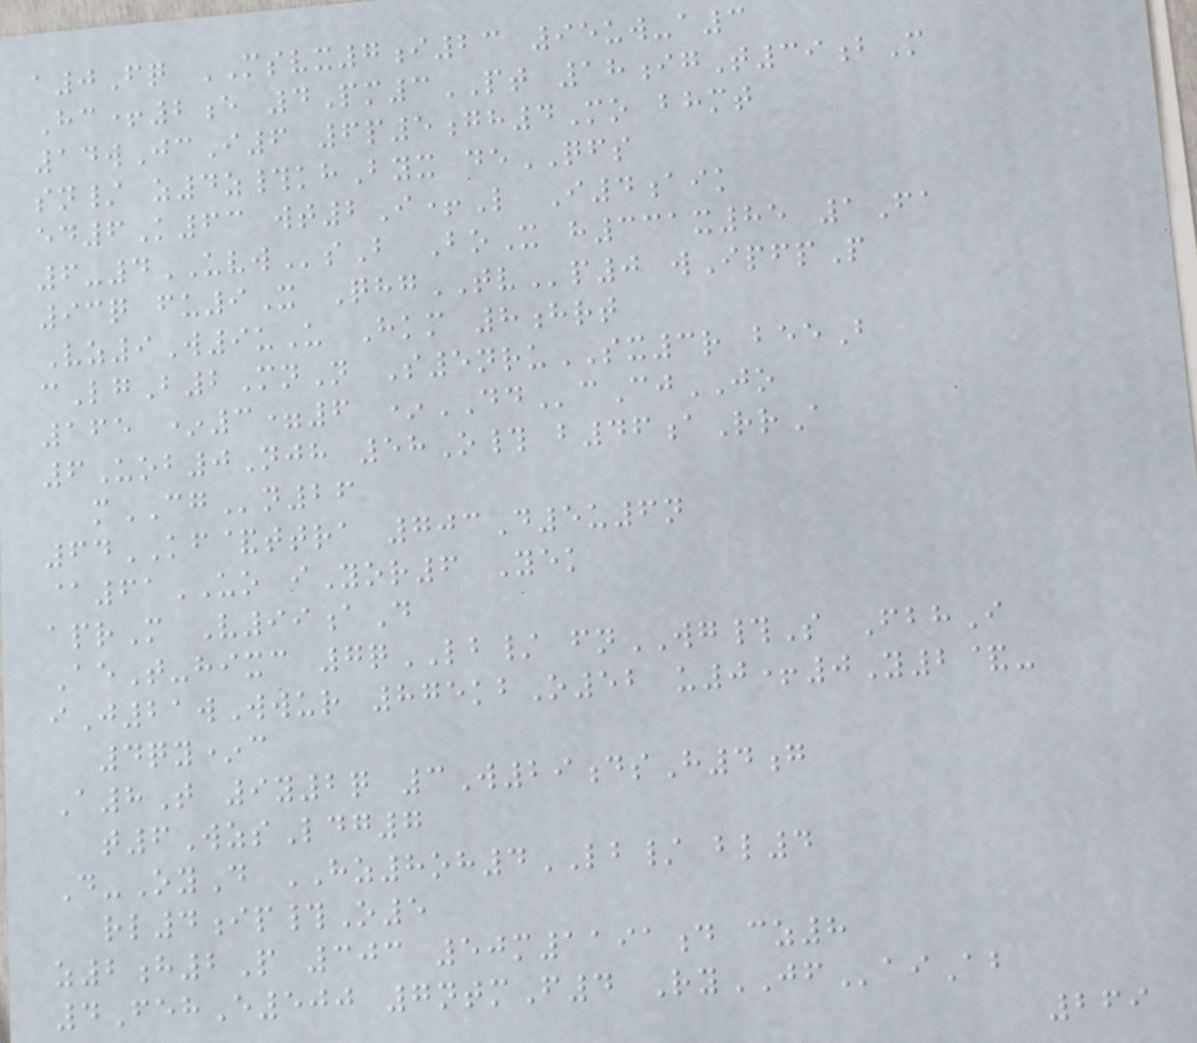a0Fq MSVX7i23 95uw-a3
Hc+2e 4Pm3PT 18igT39bM
14wJcI6 6p5gh4Mo bhmt
sn/ z4z#khByx deQFS
ed6K63 wt2I+L I4aik
6-4UVWsB BoX h331x85 1Fa
93q fu9X QhgTVp0 wIpfpP
Vz9W9uU Hkm 8hrt
cLgB2MnN S5nruSX3r beeB
165 *3=6 *DDcCjJO
6Uob0Njh 58O# b46aRrA
mCGn26
64KF&ttra 703D5u6n
@61UO iYor6 Yek
aprM V99aD
AeT-hixc 7qLB/ fnWG#S FbhI
iJ21wWwur 875kbO52 u0+0Y2&-
4qy*c
A8T 9y2q 3W29dsH4g
t6WzsLdg7
D-OyD HZ8oh4LB/ bl4
rl4ip#O5
z2h2P 303 50m1191d cz8
4FehE500 7ntmF4 RyJFaiAb
269
